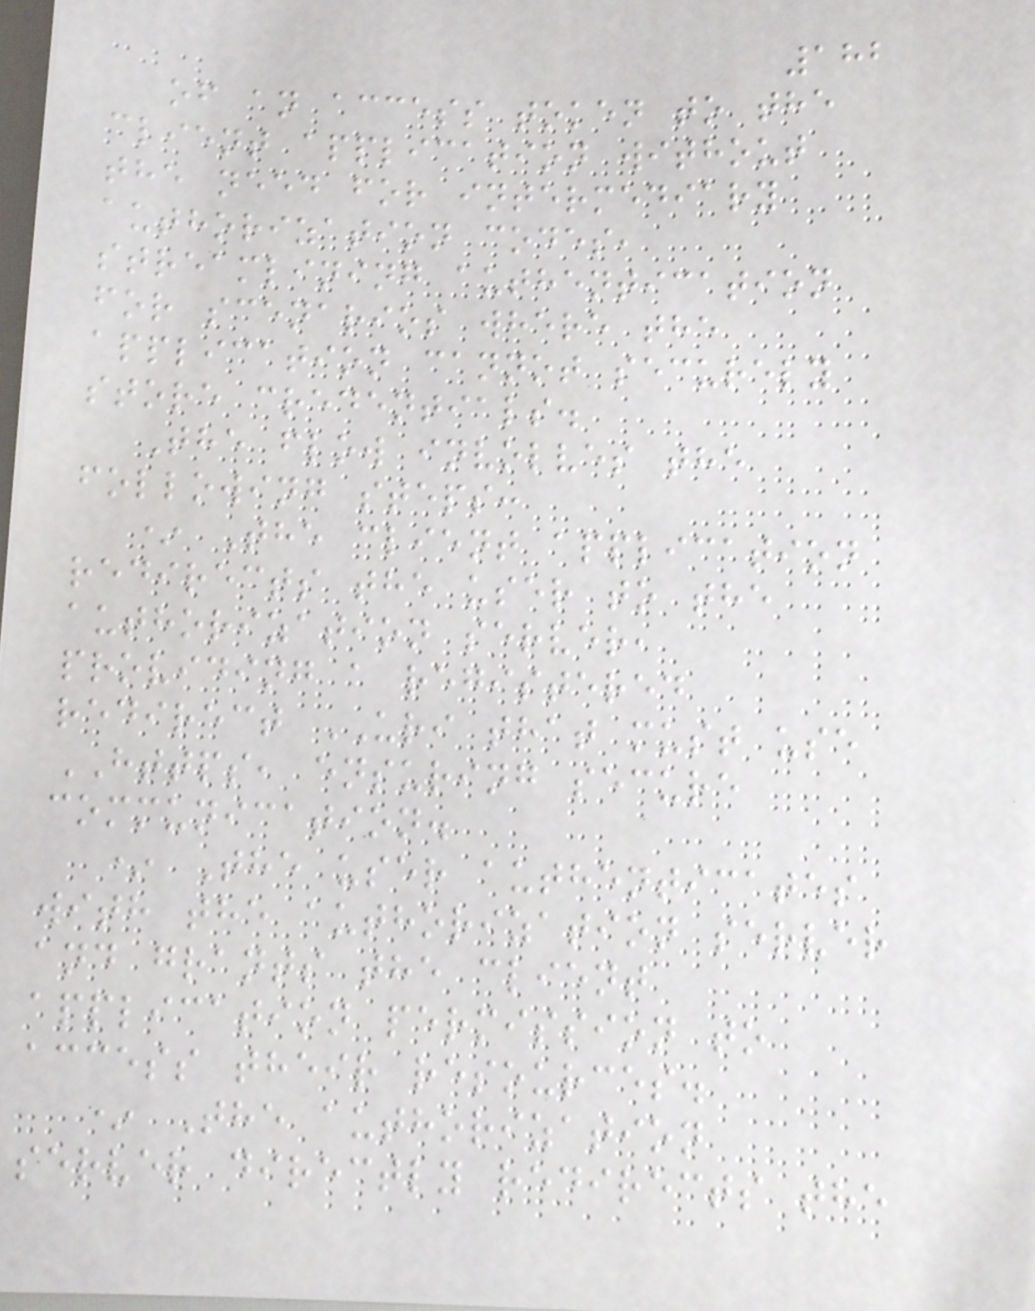182
of an access token to the
client application without
the need for intermediary
authorization codes,
streamlining authentication
for scenarios where the
application cannot securely
store credentials.
The flow involves the
following steps:
* The client application
redirects the user to the
authorization server,
providing a registered
redirect URI that must use
HTTPS, ensuring secure
communication.
* The user authenticates
with the authorization server
and grants the client
application permission to
access their resources.
* The authorization
server directly redirects the
